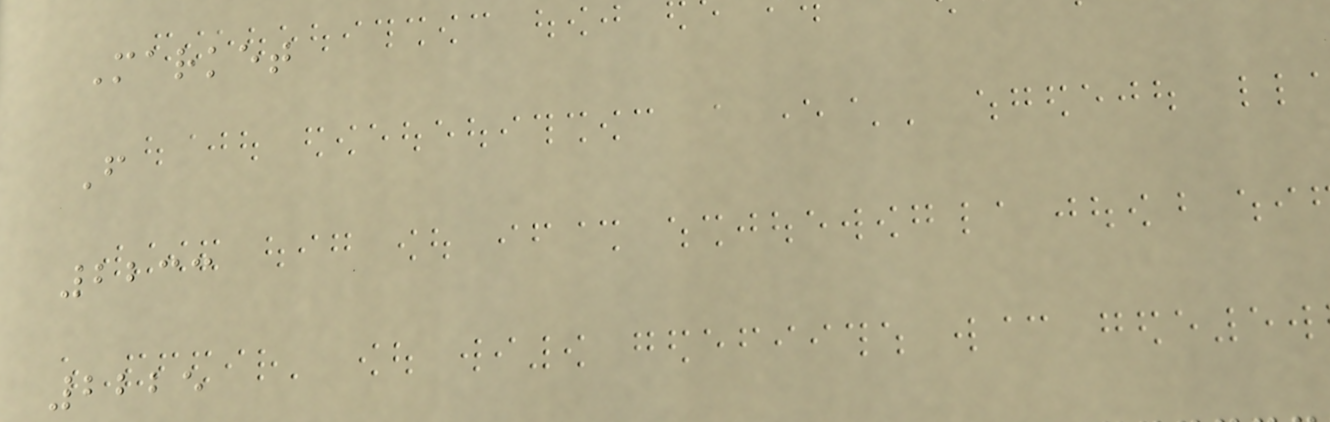Market
F
2233
2225
